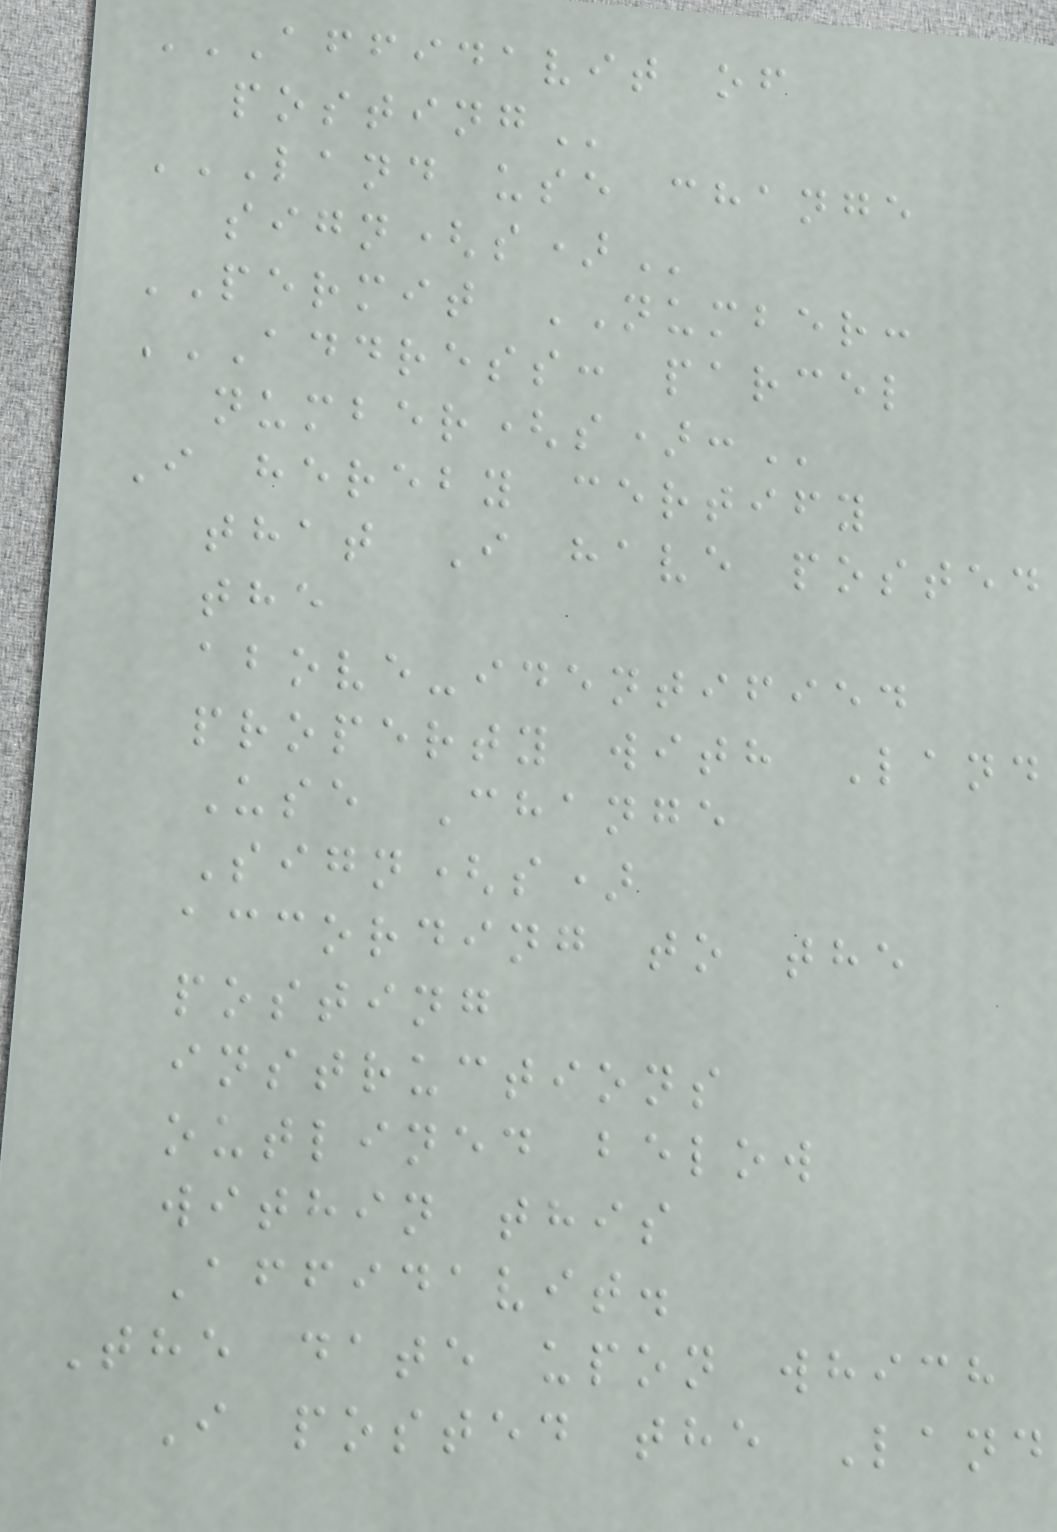AFFIDAVIT OF
POSTING
LAND USE CHANGE
SIGN(S)
PERMIT NUMBER:
ADDRESS: PARCEL
NUMBER(S):
I hereby certify
that I have posted
the
above-identified
property with Land
Use Change
Sign(s)
according to the
posting
instructions
outlined below
within this
Affidavit.
The date upon which
I posted the Land
